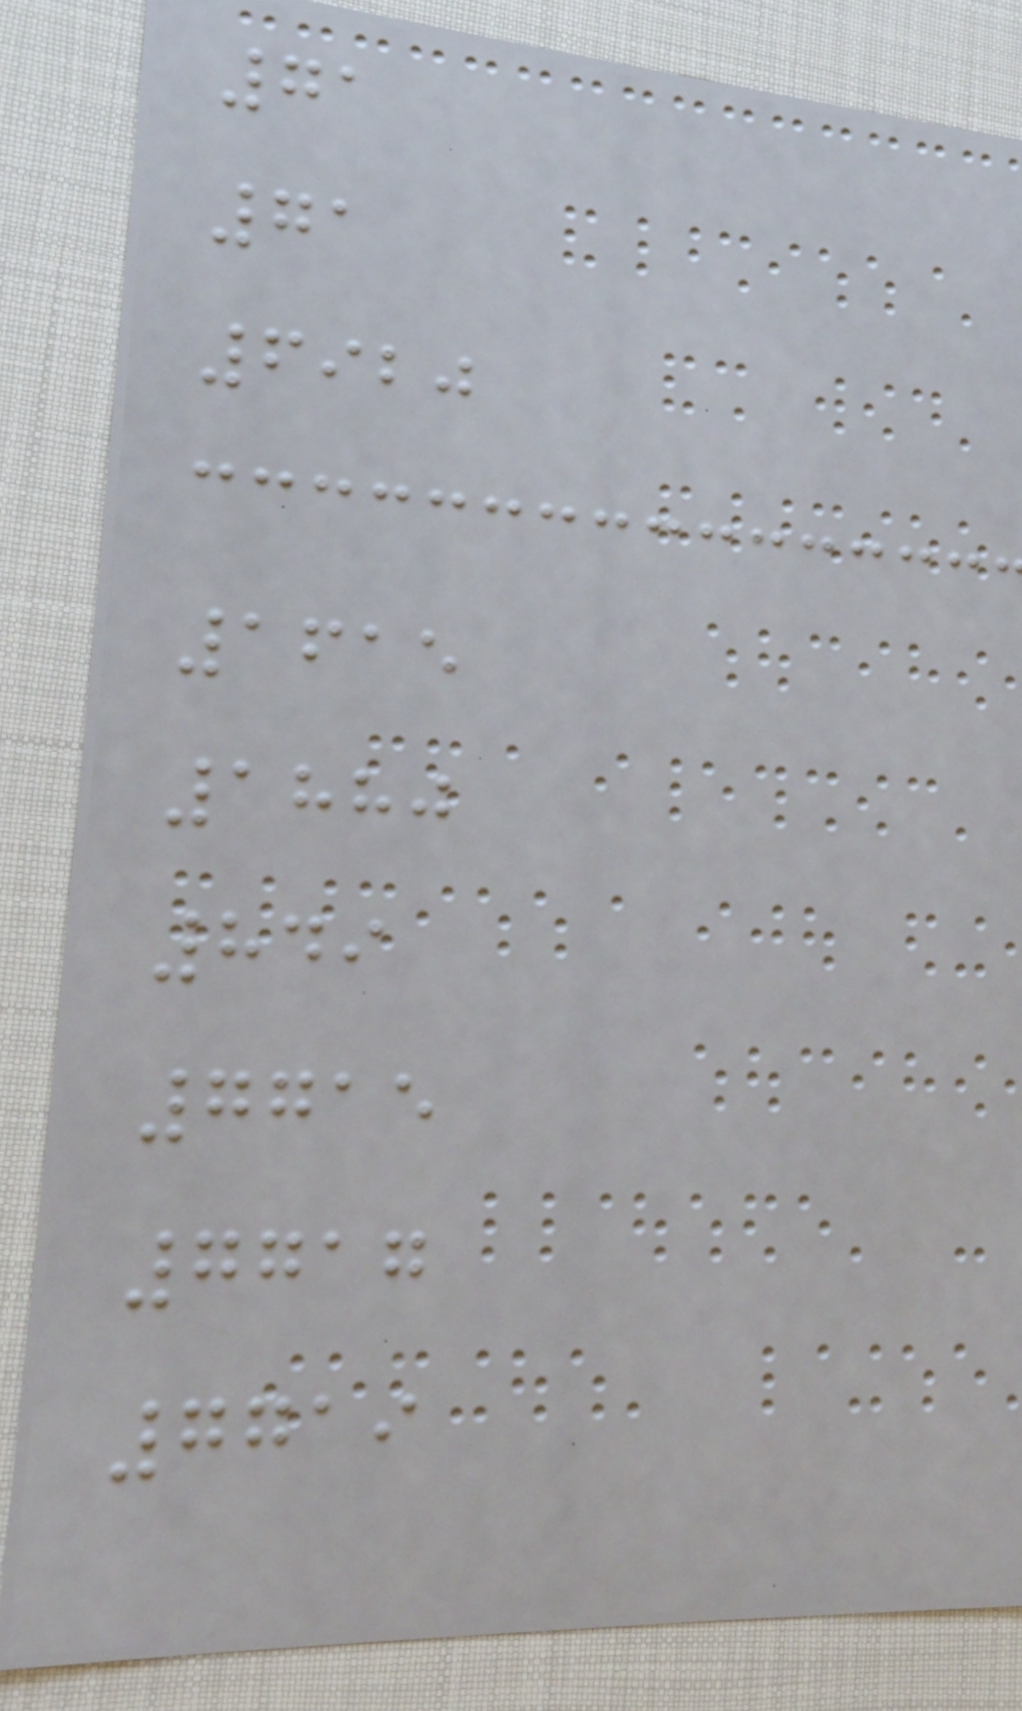71
71
6920
1615
1880
849
7715
7717
7719
